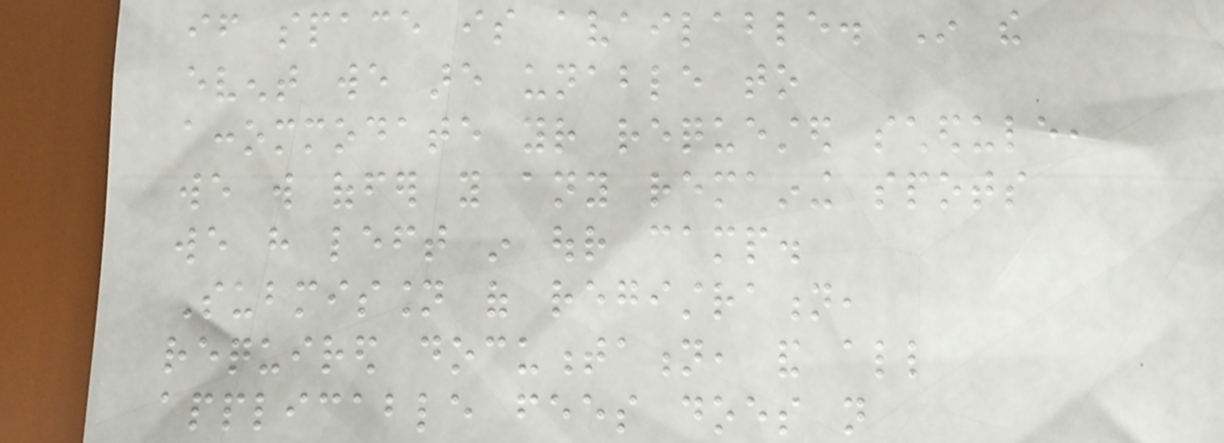if space is available. In the
event we are unable to
accommodate your requested schedule,
we will offer you any remaining spots
we have left in our camp.
Submission of registration,
required documentation, and all
applicable fees does not
